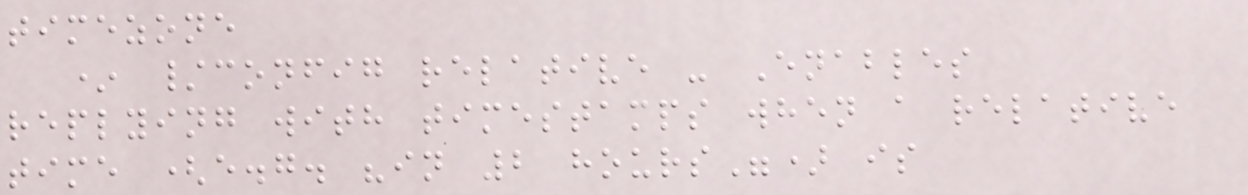timezone
* /config relative - Enables
replying with timestamps when a relative
time (e.g. "in 2 hours") is
